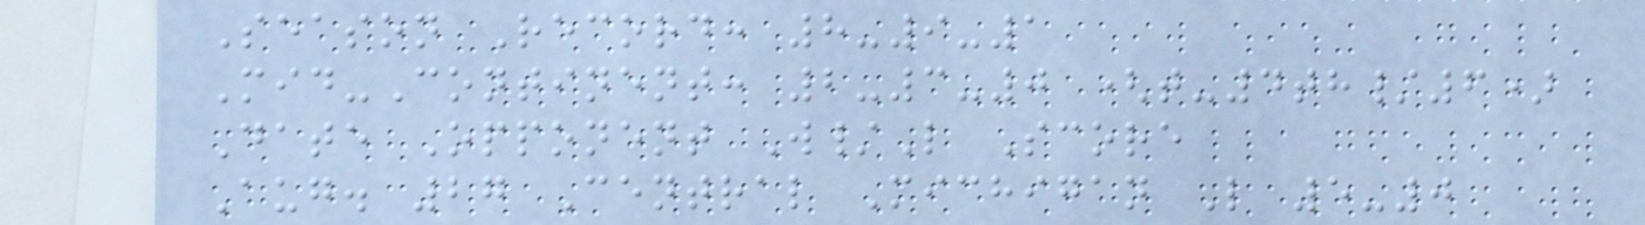Season Record: 8-9-1
Mid-Continent: 2-3-0 (t-4th/6)
Date Opponent W/L Score
Aug. 27 Central Michigan L 5-0
